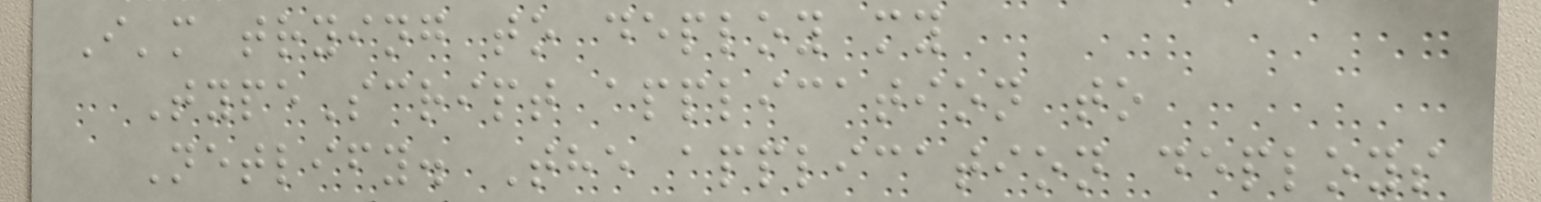I'm trying to deploy my
TypeScript application to
Netlify. The application deploys
